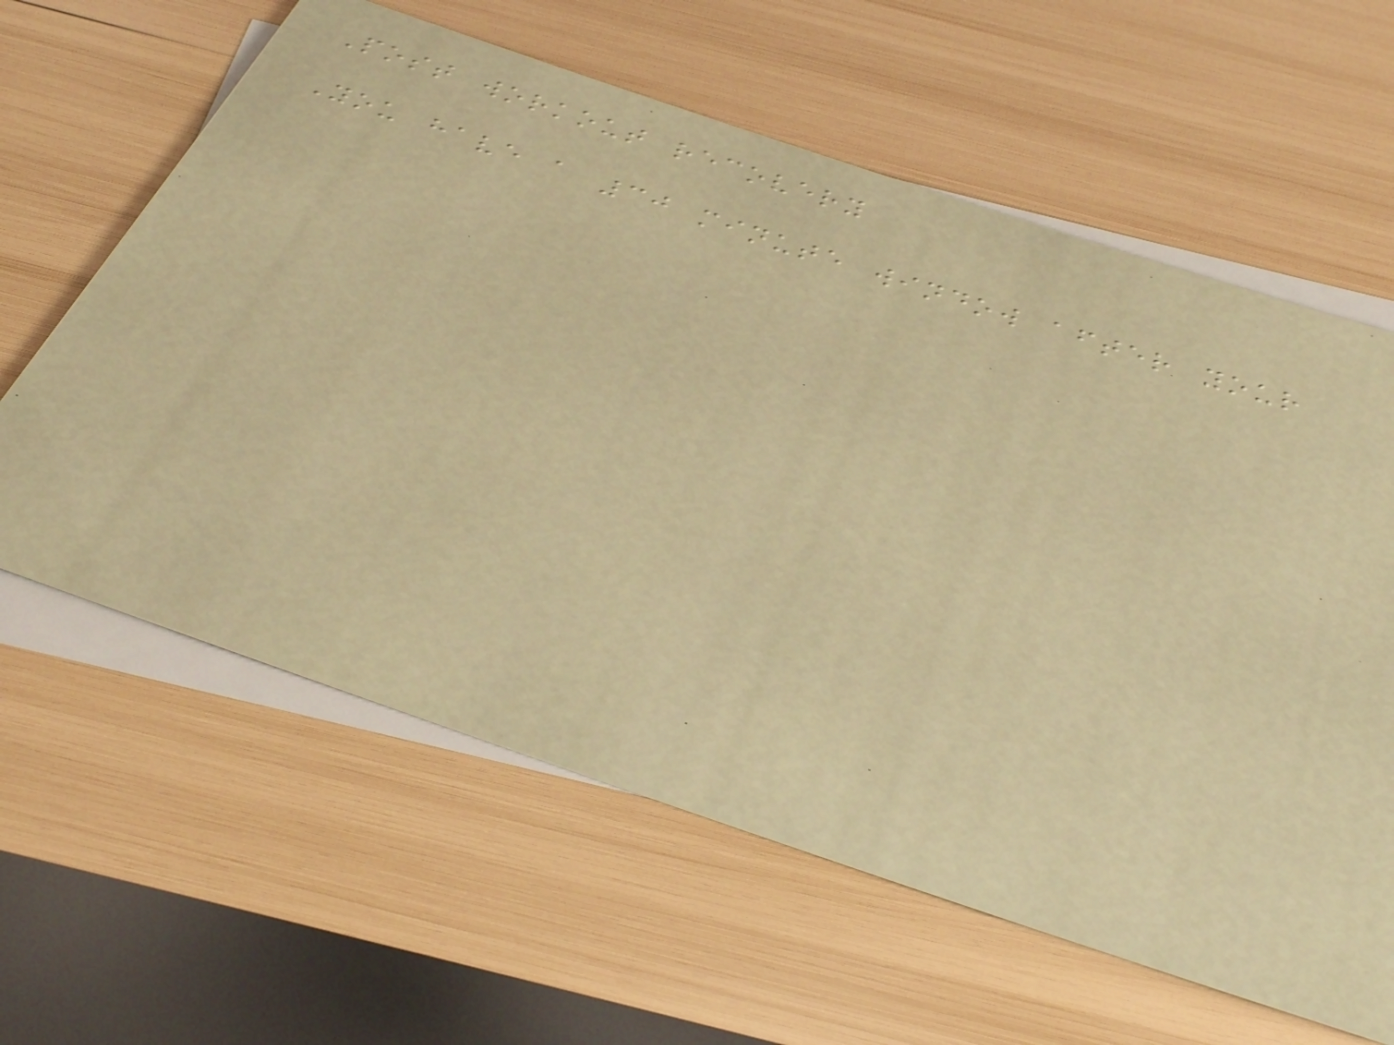Post workout recovery
You have a 30 minute window after your
